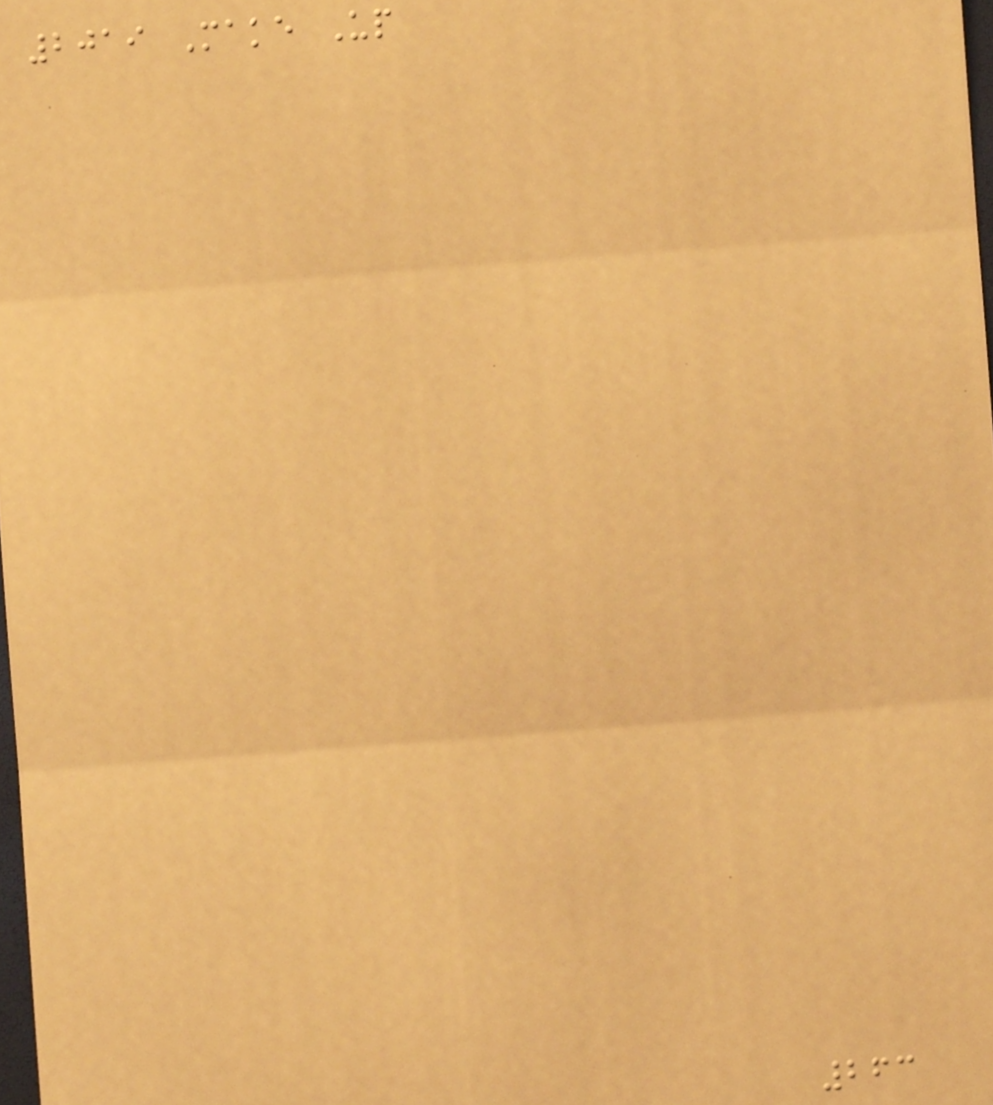2019 Make Up
263
